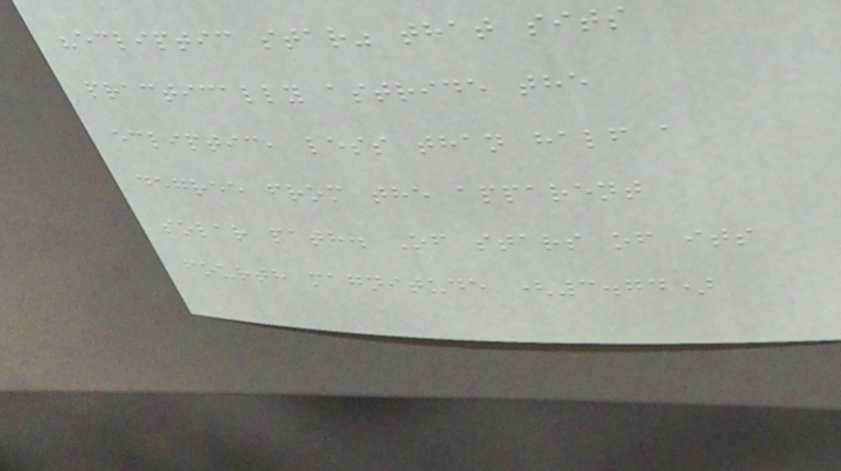"ecliptic star" that sits
practically astride the
ecliptic, less than half a
degree from the apparent
solar path. Of stars of its
fourth magnitude (3.74)
